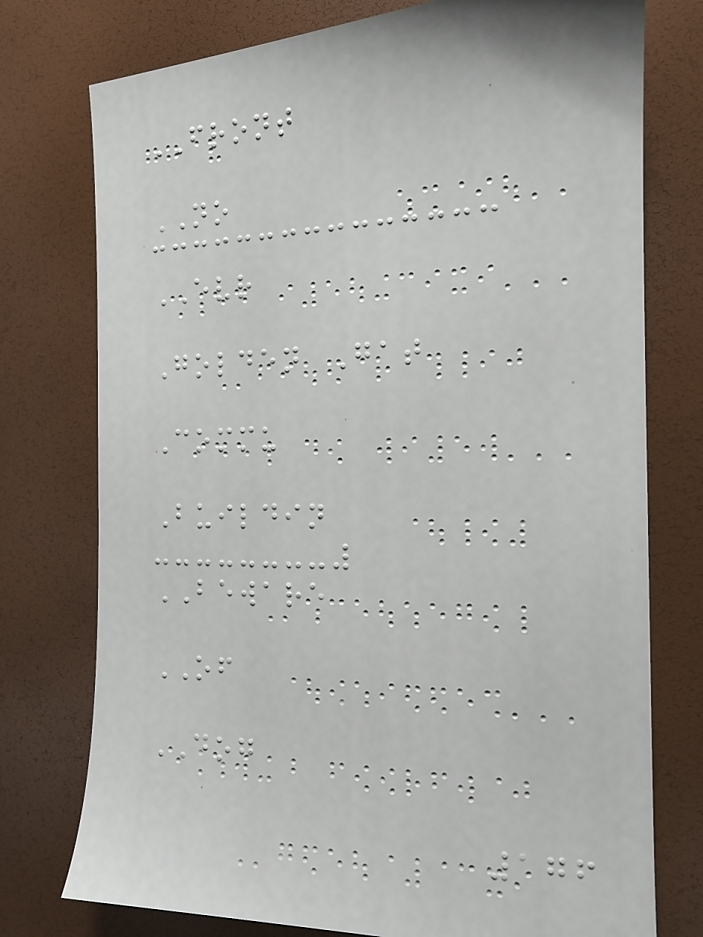FRONT
NO
EVR
Golden Gat
Commu
Buildin
BEWARE
OF
DOG
176
